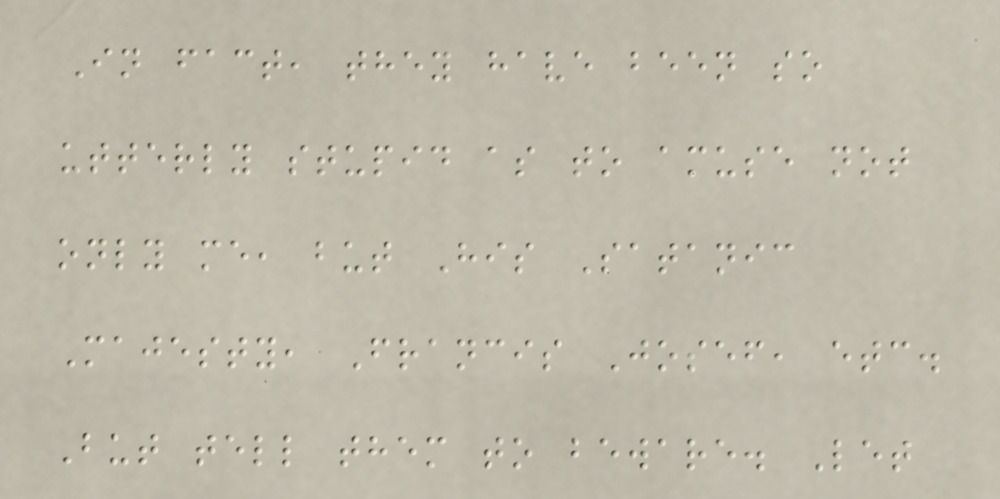In fact, they have been so
utterly stupid as to amuse not
only me, but His Satanic
Majesty, Francis Josef, etc.
But tell them to beware. Let
